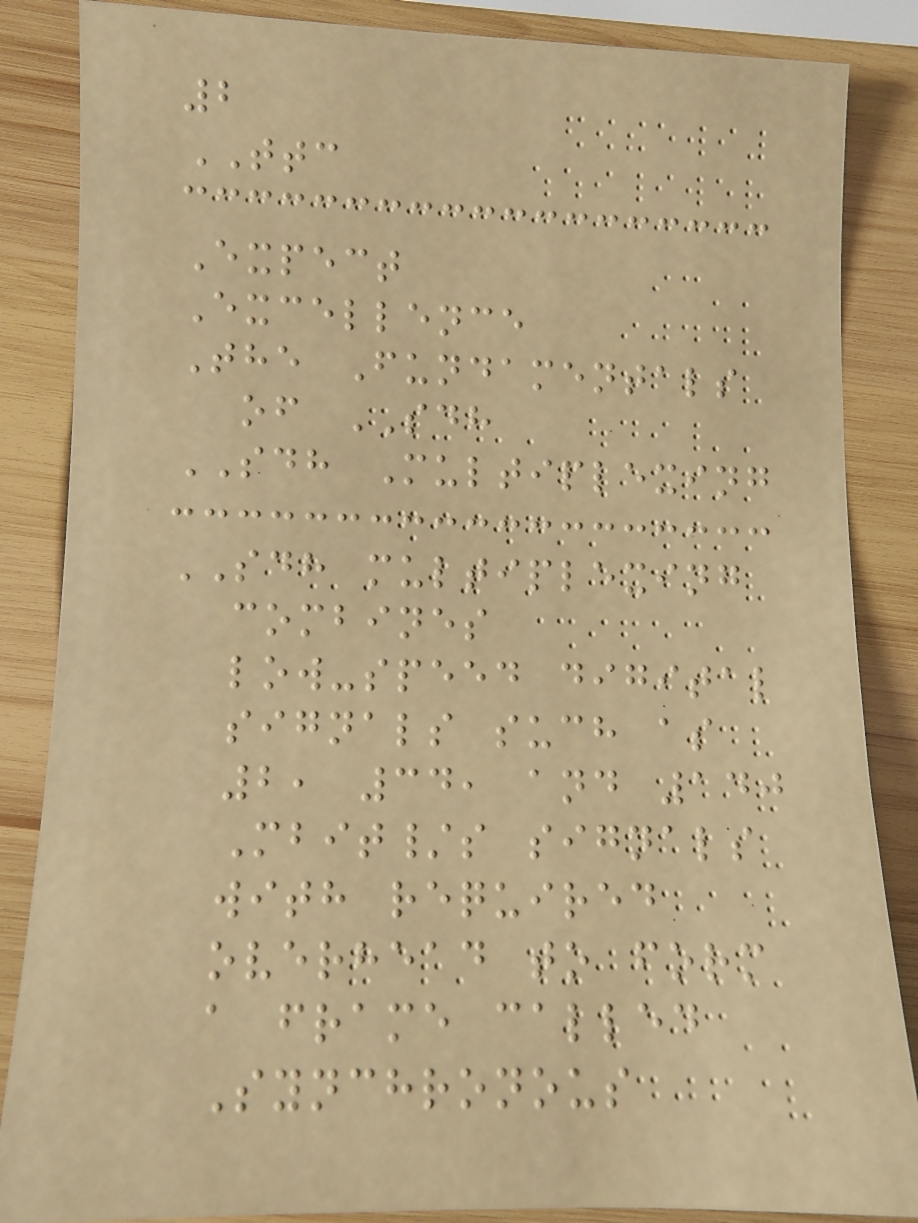2
TTC
Expect
Excellence
The Fundamentals
of SDH
SDH Multiplexing
SDH multiplexing
combines
low-speed digital
signals such as
2, 34, and 140
Mbit/s signals
with required
overhead to form
a frame called
Synchronous
